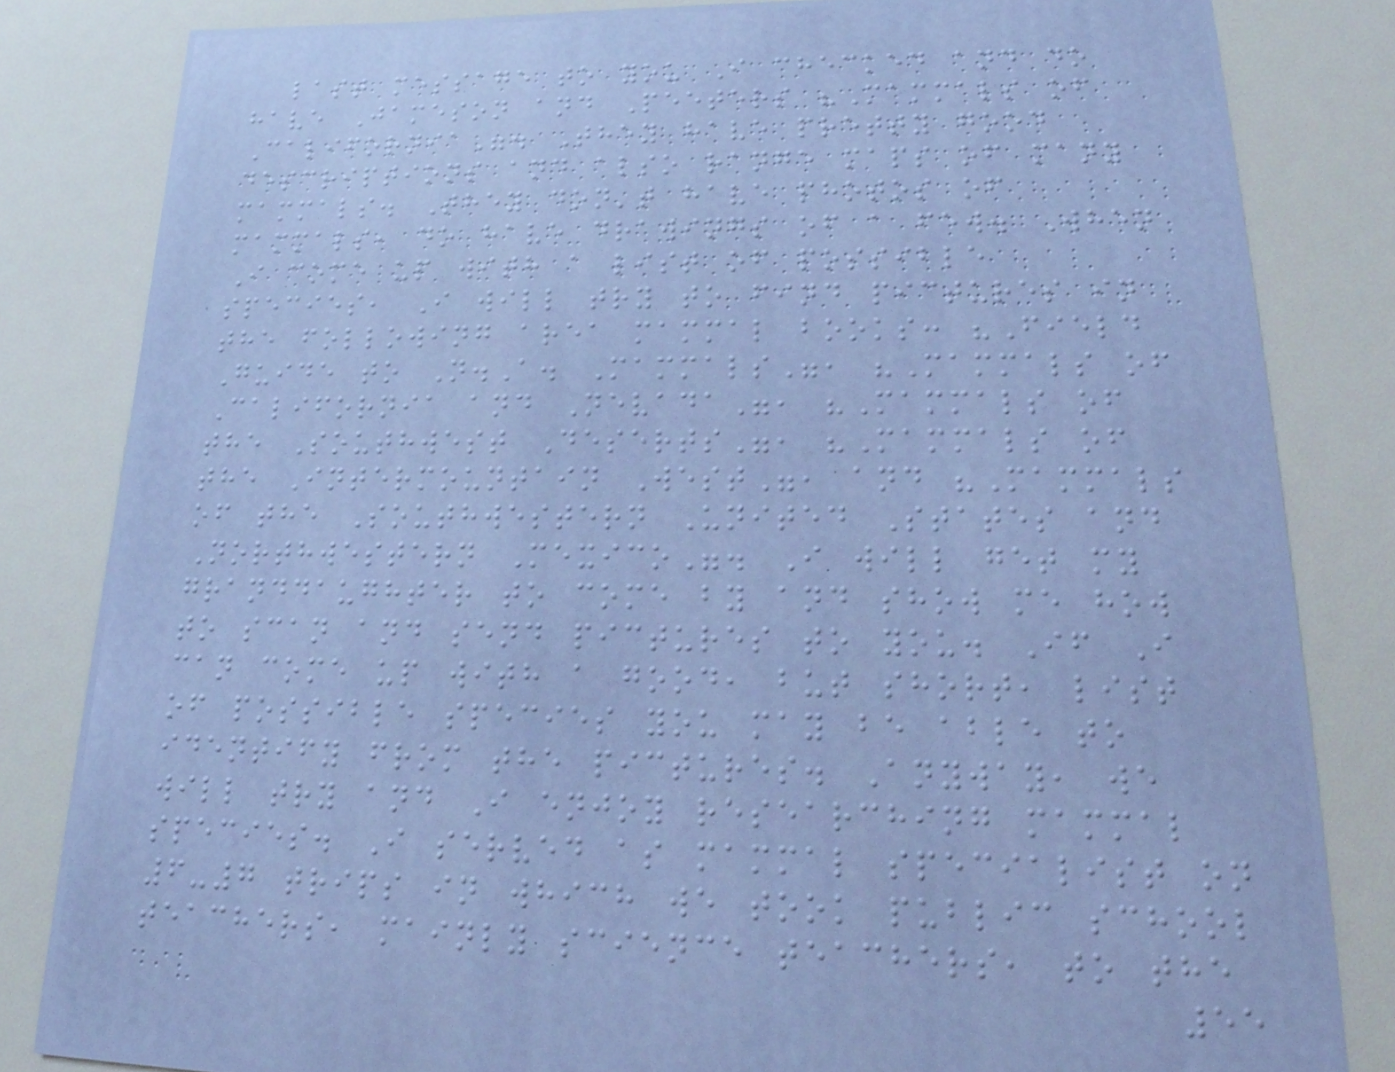last message to you I checked and do
have Jameson and Peeters "Mammals of
California". They have pretty good
descriptions and also range maps of many
mammals. They don't have photos of
mammals, do have drawings of a few. When
I come up with a list of possible
species, I will try to find pictures in
the following area mammal books: "Field
Guide to N.A. Mammals", "Mammals of
California and Nevada", "Mammals of
the Southwest Deserts", "Mammals of
the Intermountain West", and "Mammals
of the Southwestern United States and
Northwestern Mexico". I will get my
granddaughter to come by and show me how
to scan and send pictures to you. If I
can come up with a good, but short, list
of possible species you may be able to
identify from the pictures. Anyway, we
will try and I enjoy researching mammal
species. I served as mammal specialist on
6-7 trips in which we took public school
teachers, mainly science teachers, to the
55
